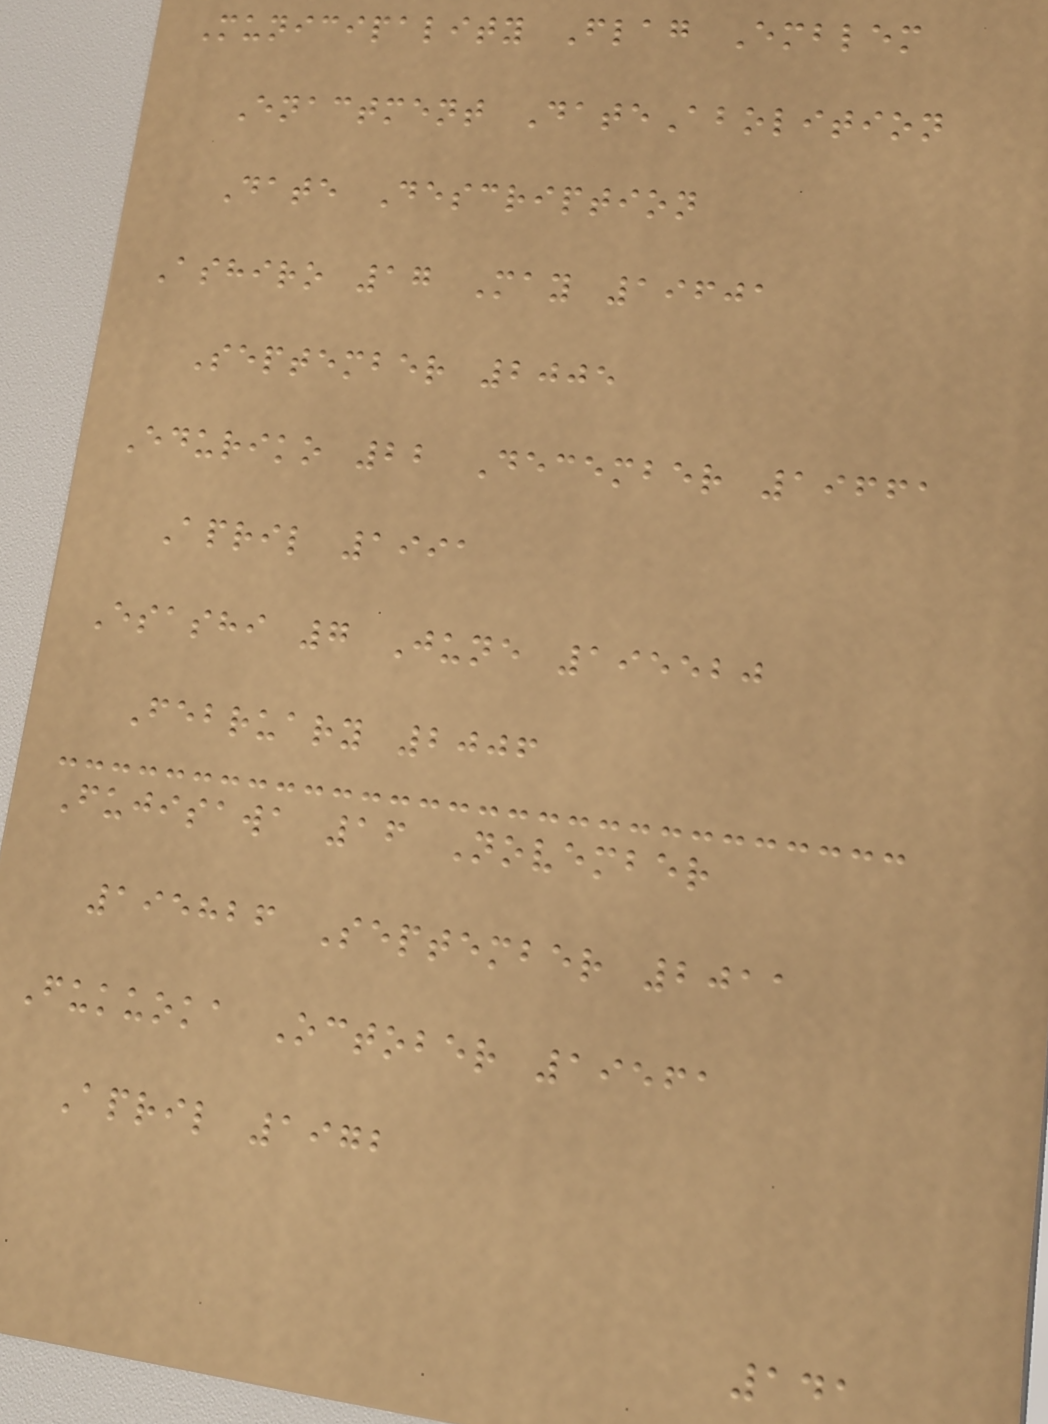Municipality Flag Emblem
Enactment DateAbolition
Date Description
Ashiro 17 May 19601
September 2005
Eduriko 22 December 19661
April 1991
Esashi 7 June 195520
February 2006
Fujisawa 16 November
195826 September 2011
Fukuoka October 19561
April 1972
141
